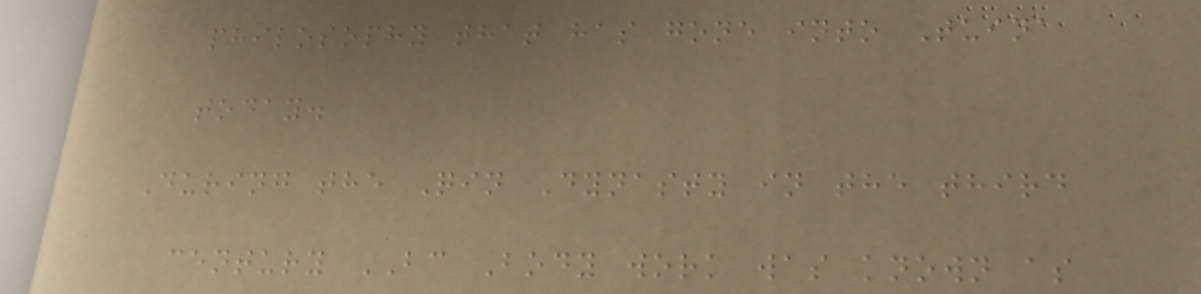philosophy that has gone into Tuina
today.
During the Qin Dynasty in the third
century BC Body work was known as
